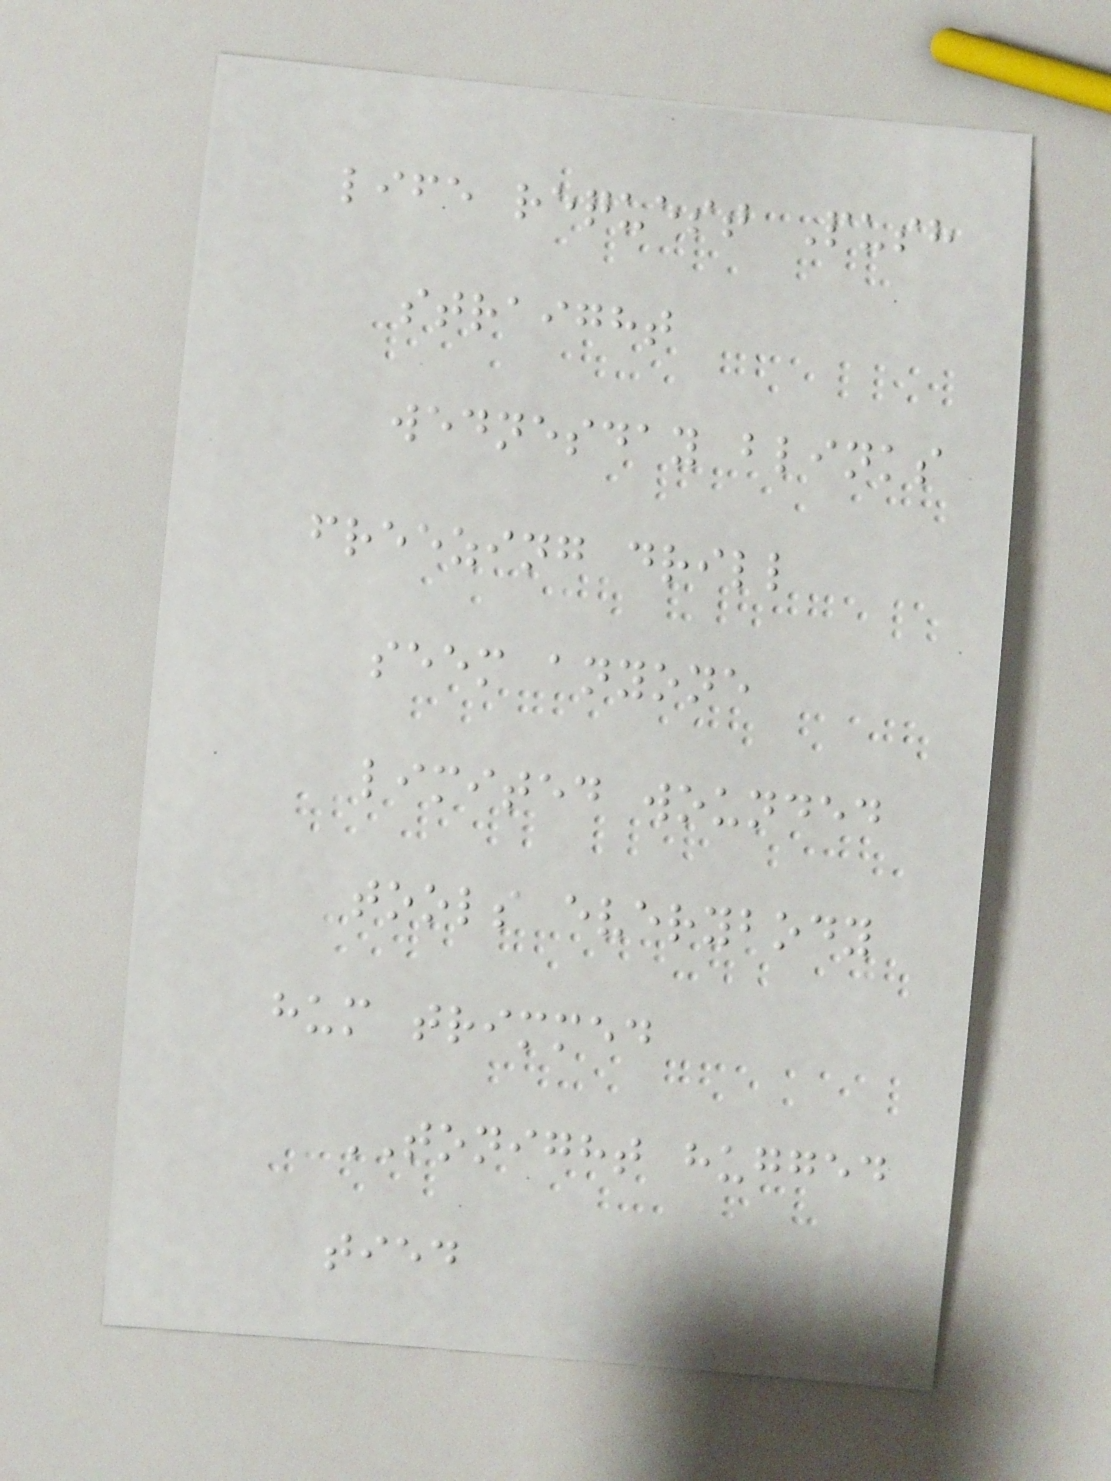life request Push
straight
wednesday blinks
freezing drill
seem anyone
limited wounded
tools everybody
hum trimmed
TONIGHT hugged
tied
